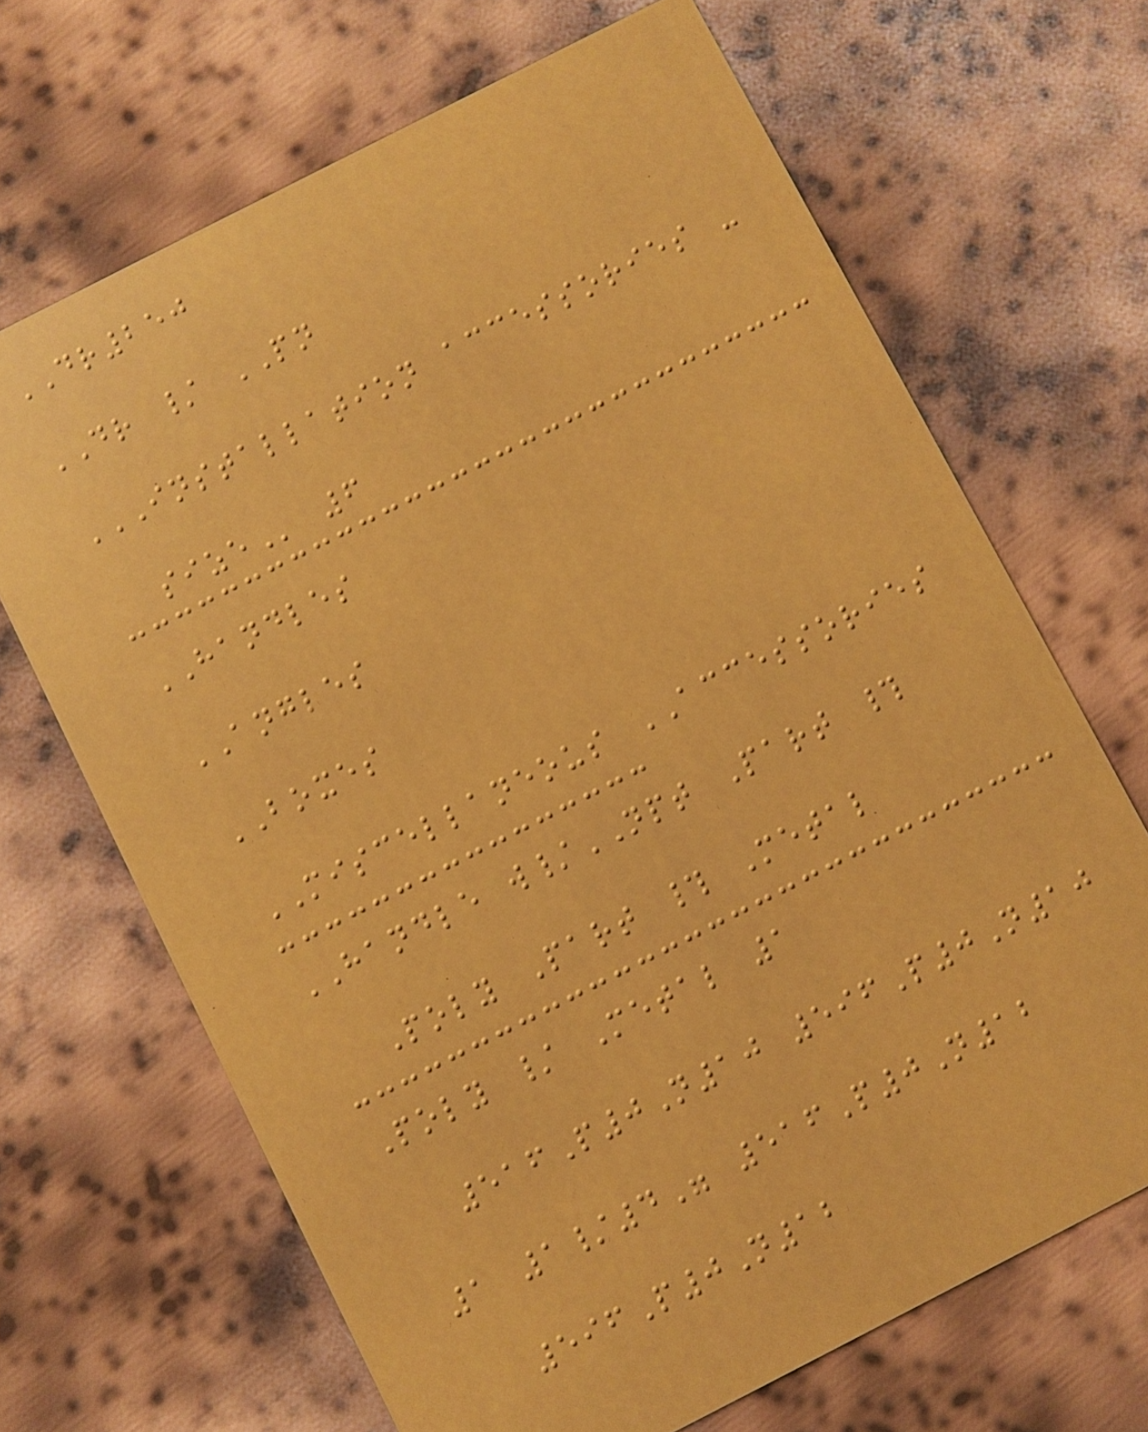DR250
DR / PN
INSTALLATION ACCESSORIES -
SIZE 6
HANDLES
ANGLES
BOXES
MISCELLANEOUS ACCESSORIES
HANDLE w/NPT Part #
Poly Part # Metal
Poly / Metal 1
516P0N10 596P0N10
1 1/4" 516P0N12
596P0N12
